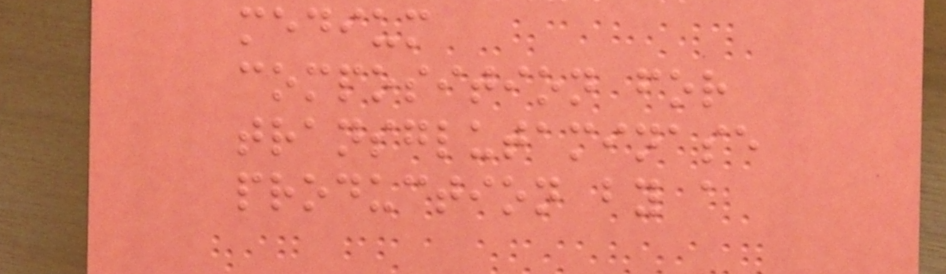medium
composition for
transglutaminase
production by a
